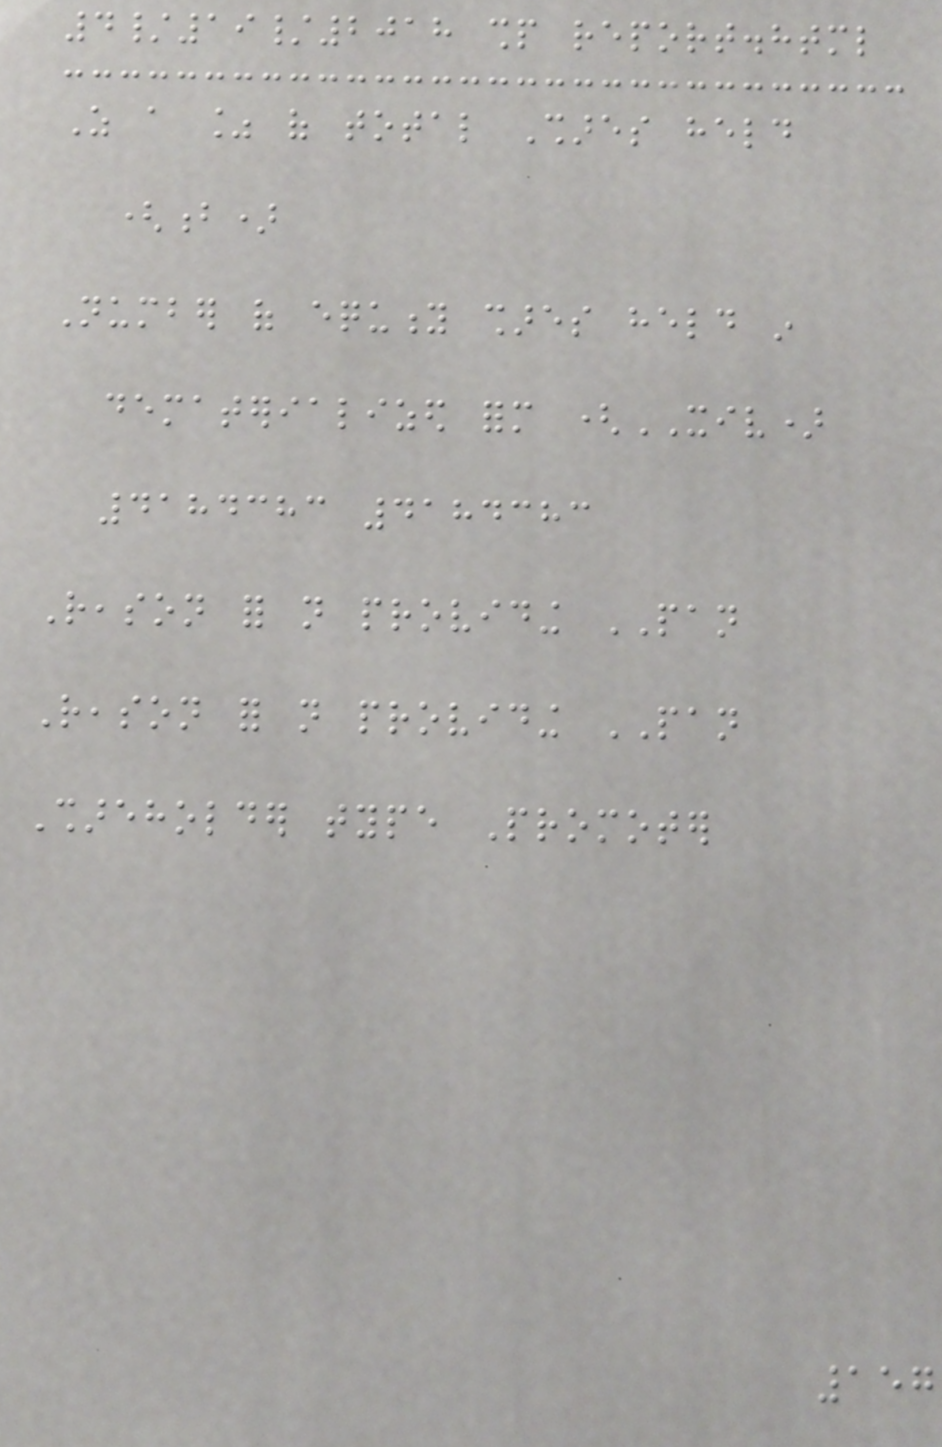4/19/2018 shp report.html
As a % of total Shares held
(b)
Number of equity shares held in
dematerialized form (XIV)
4184383 4184383
Reason for not providing PAN
Reason for not providing PAN
Shareholder type Promoter
157
